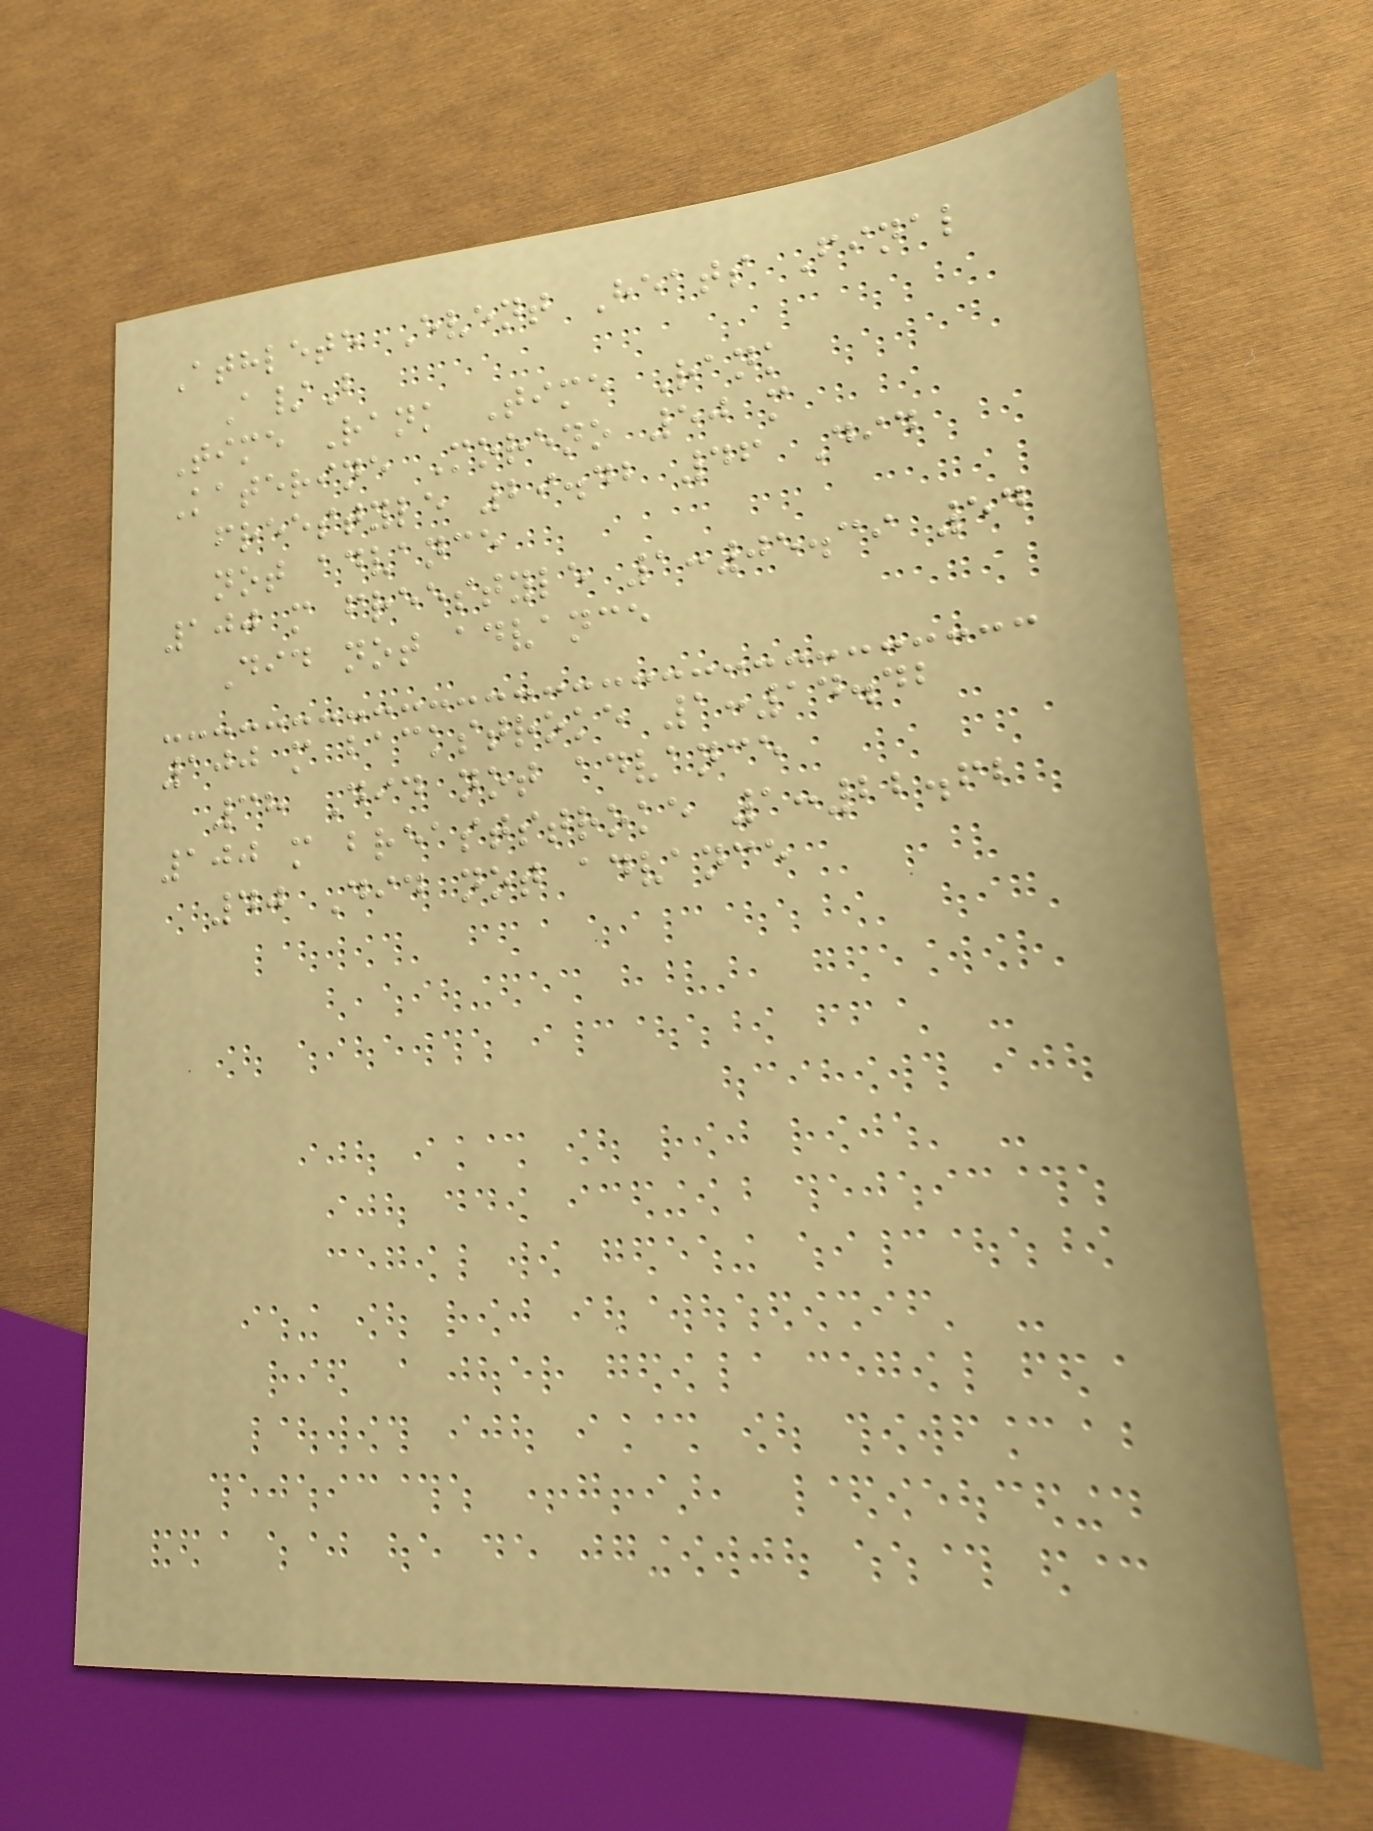Athlete Event Heats Final
A/B
Time Rank Time Rank
Katerine Moreno 50 m
freestyle 29.42 46 Did
not advance
100 m freestyle 1:05.39 54
Did not advance
100 m backstroke 1:14.42
38 Did not advance
100 m breaststroke 1:22.62
40 Did not advance
